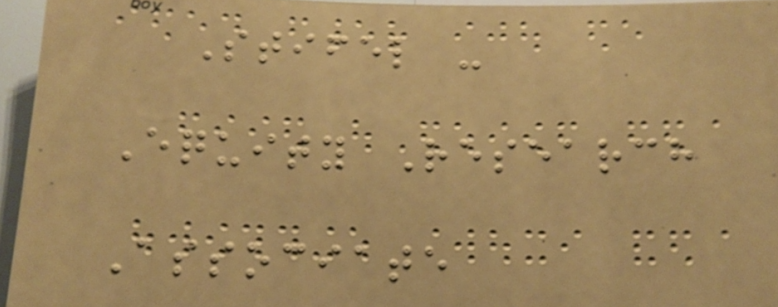Stifel -
Equity Research
Associate
